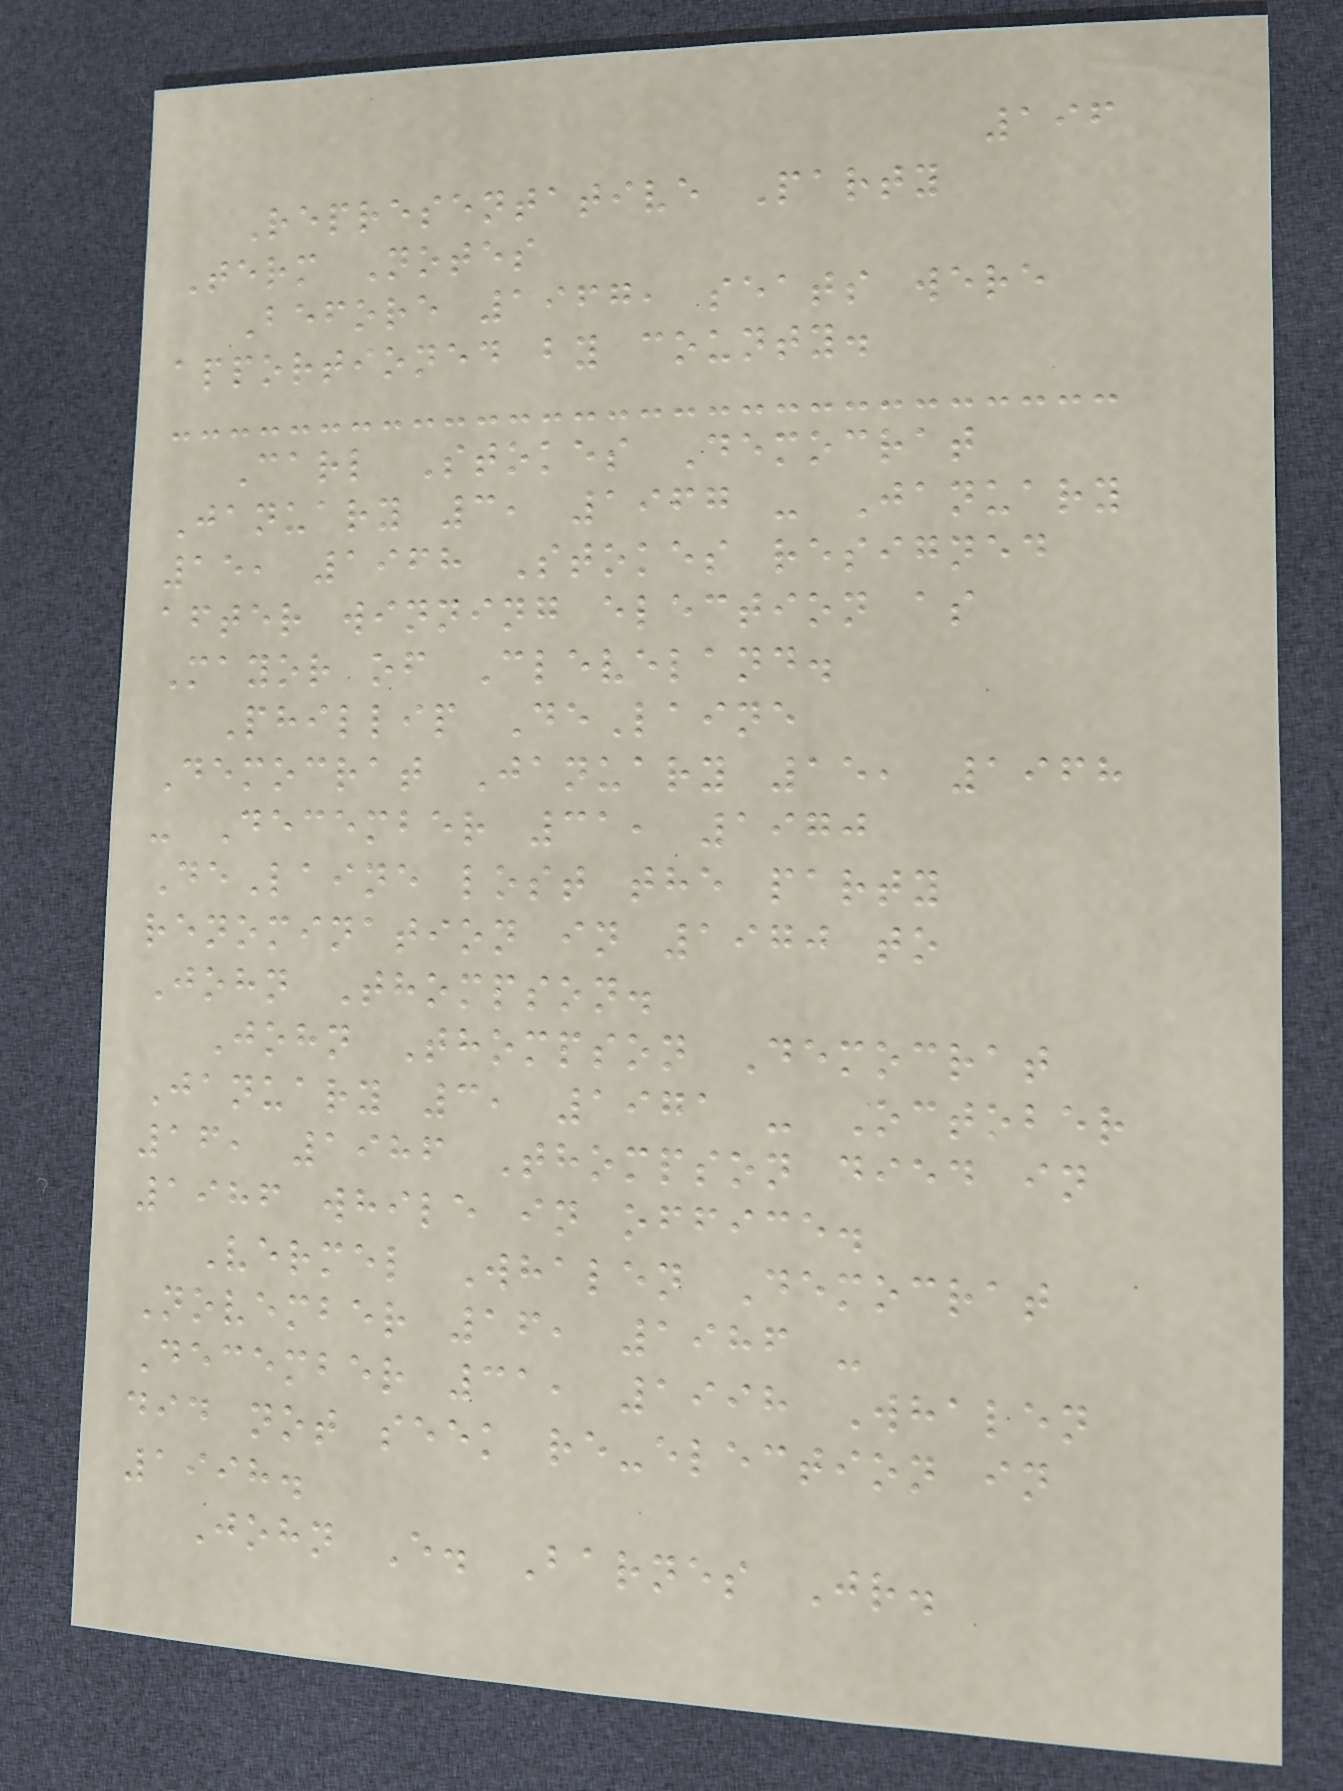196
Representative Party
Term Notes
Before 1967, seats were
apportioned by county.
Carl Stokes Democrat
January 3, 1967 - January
15, 1968 Stokes resigned
after winning election as
Mayor of Cleveland.
Phillip DeLaine
Democrat January 15, 1968
- December 31, 1970
DeLaine lost the party
renomination in 1970 to
John Thompson.
John Thompson Democrat
January 3, 1971 - October
16, 1986 Thompson died in
1986 while in office.
Vermel Whalen Democrat
November 16, 1986 -
December 31, 1998 Whalen
did not seek re-election in
1998.
John E. Barnes Jr.
